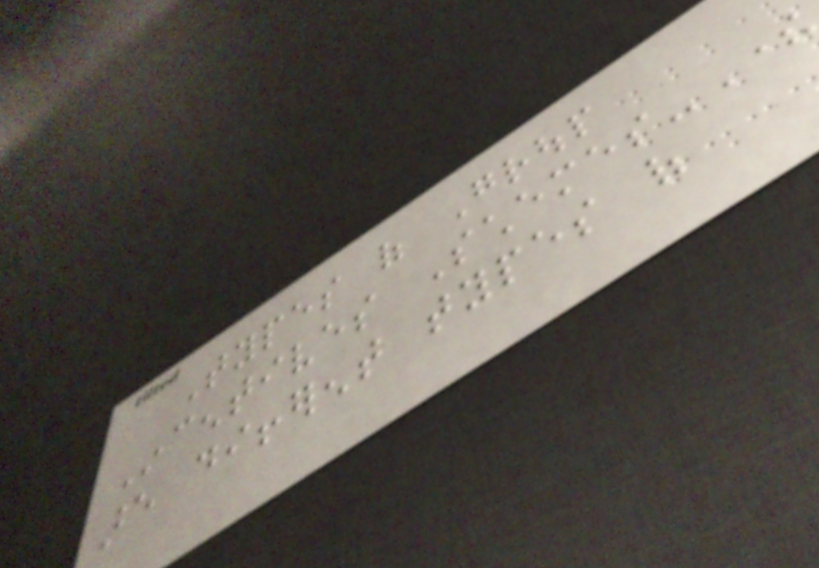Types of Group
Incentives Schemes-There
are different types of
